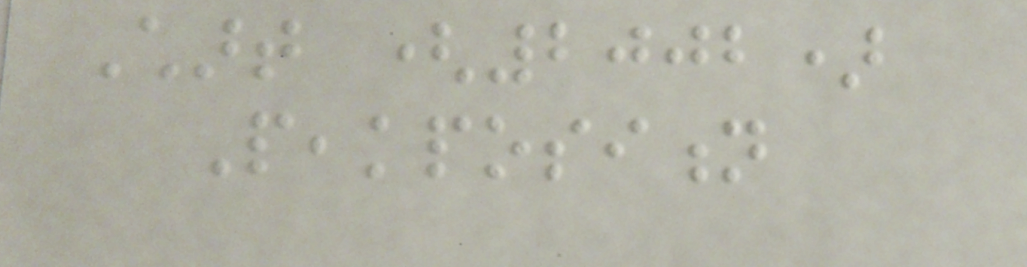Chart (2002)
Peakposition
